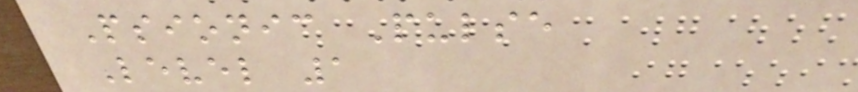Psionic Pulse
Level 1
